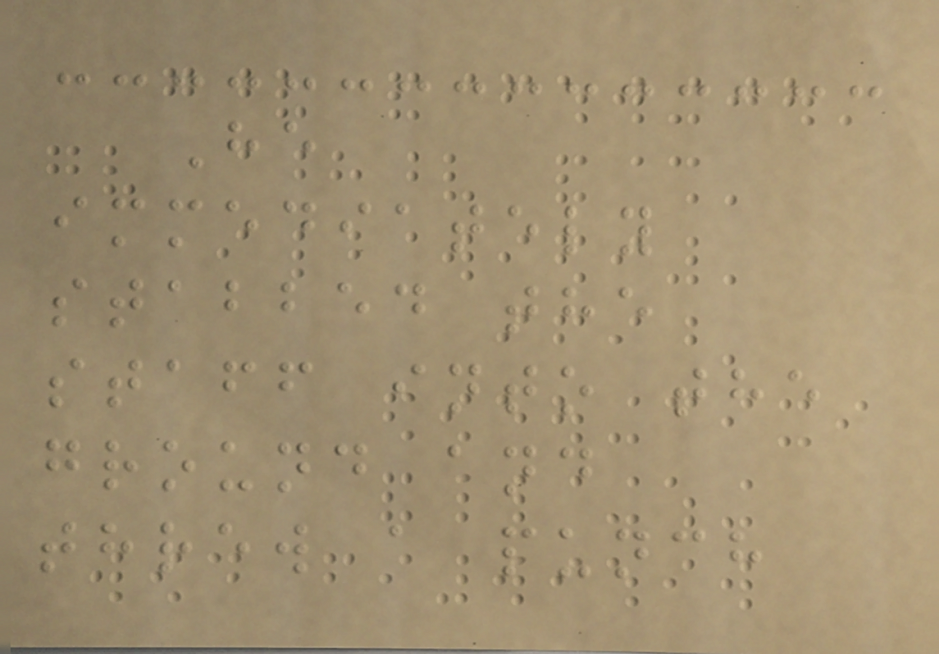He
immediately
stabbed the
staff into the
ground and
threw a punch
